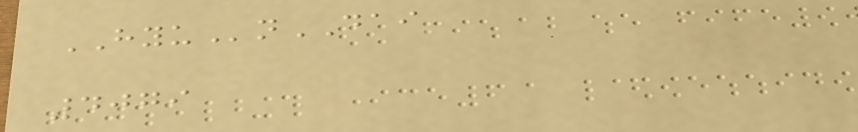HYUnDAI
4079
